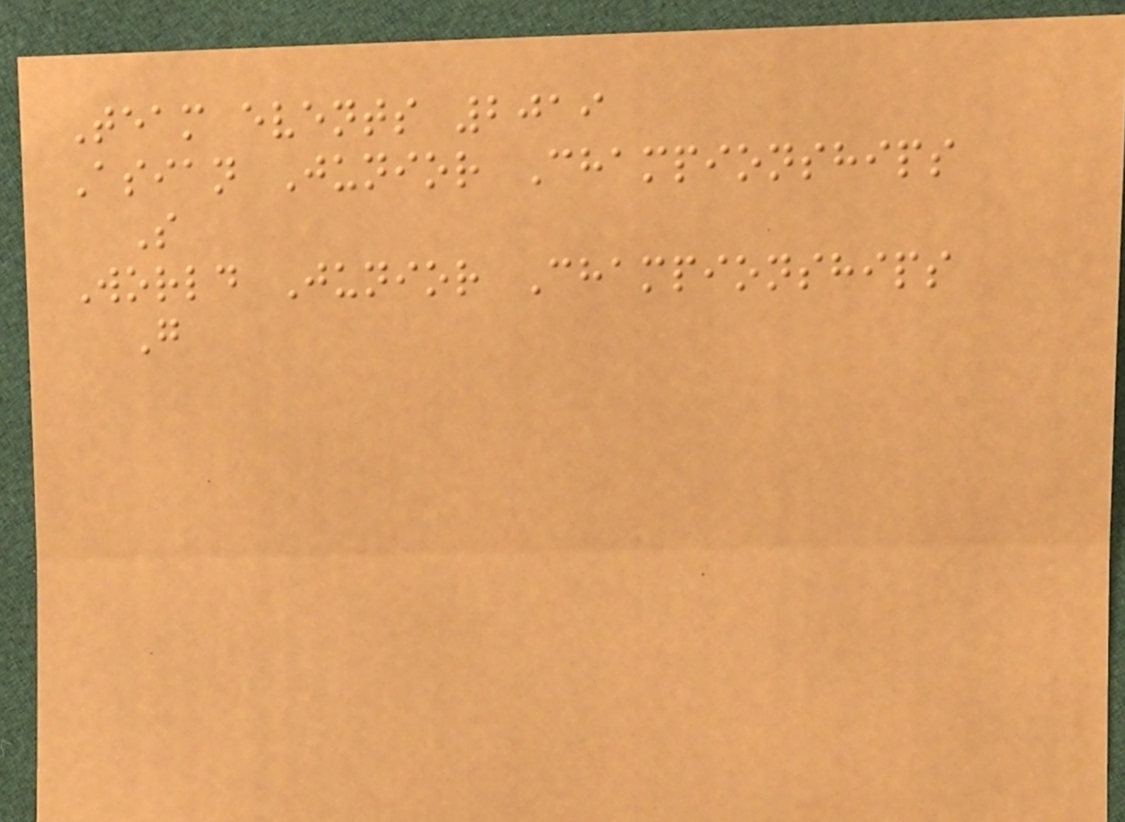Team events 2019
Asian Junior Championships
S
World Junior Championships
G
